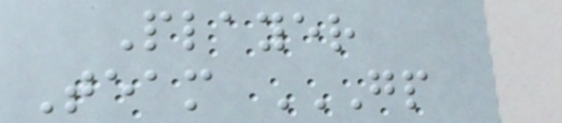Player
Team GP
